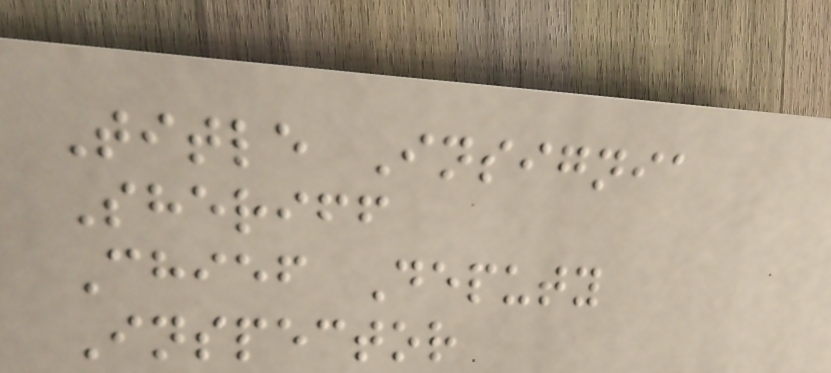Title Insignia
Sheriff
Chief Deputy
Inspector
